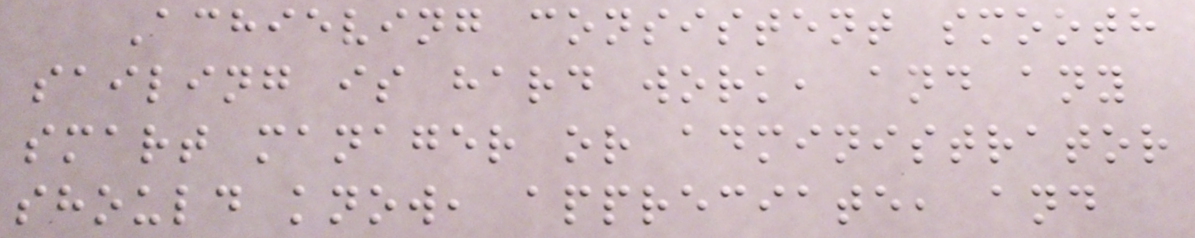Achieving consistent smooth
sailing is hard work, and any
smart manager or administrator
should know, appreciate, and
